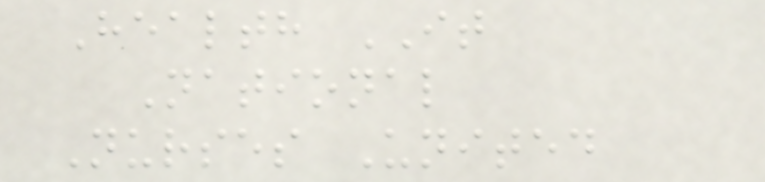Health IT
National
Nurses United
